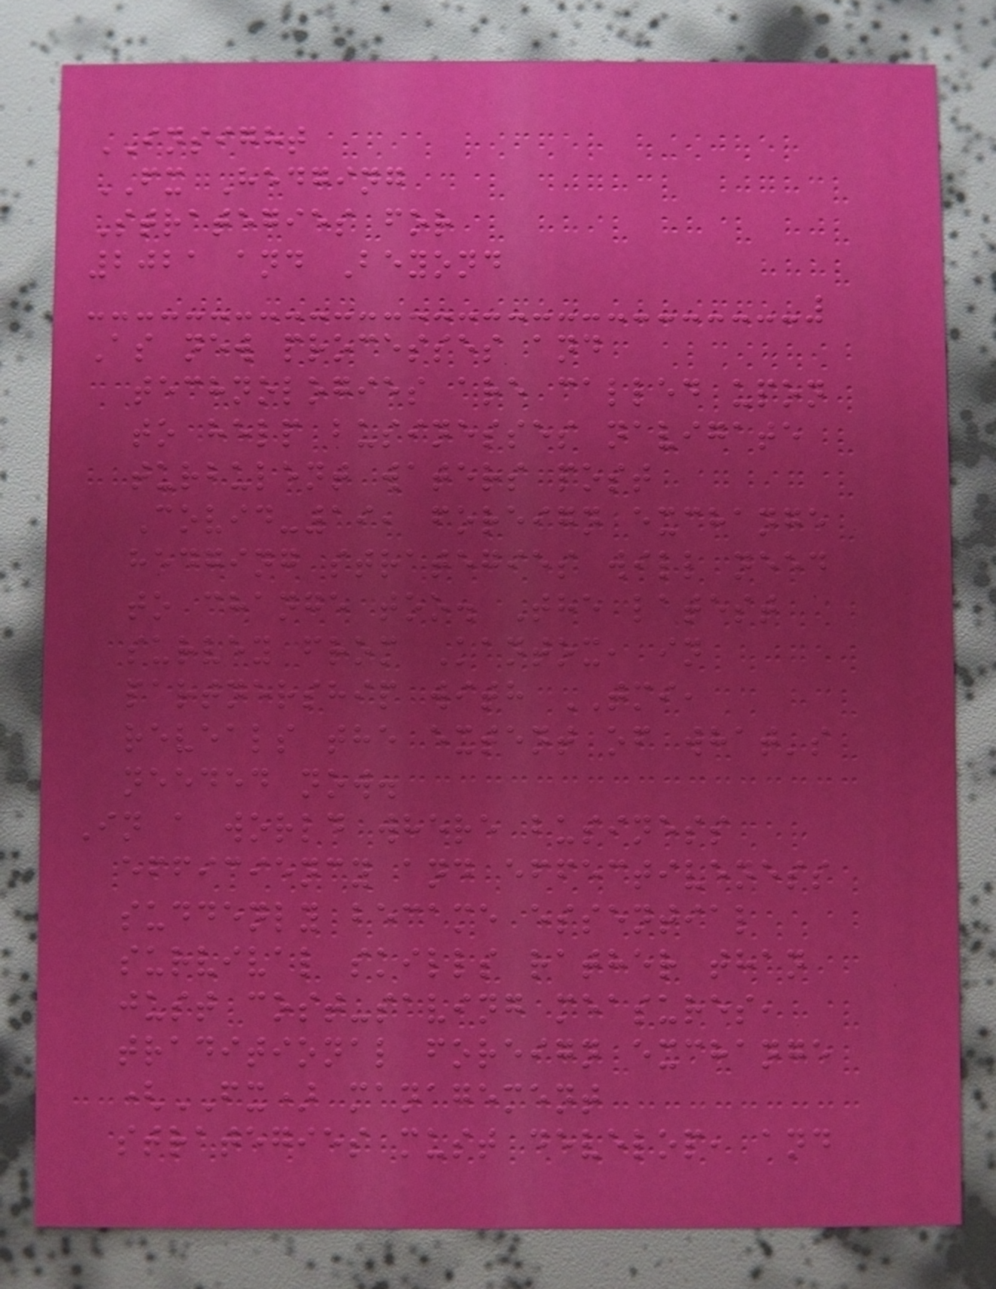INSIGHT
FX Hedging
Strategies for
2021 and Beyond
As new processes and
technologies are called upon
to help businesses navigate
turbulent waters post
Covid-19, foreign exchange
hedging strategies will need
to change too. The latest
survey from Kantox, in
partnership with TMI,
reveals the extent of what's
needed now.
In a world where business
efficiency and effectiveness
suddenly became essential
survival skills rather than
just cost-saving measures,
traditional foreign exchange
(FX) management
strategies must develop, and
